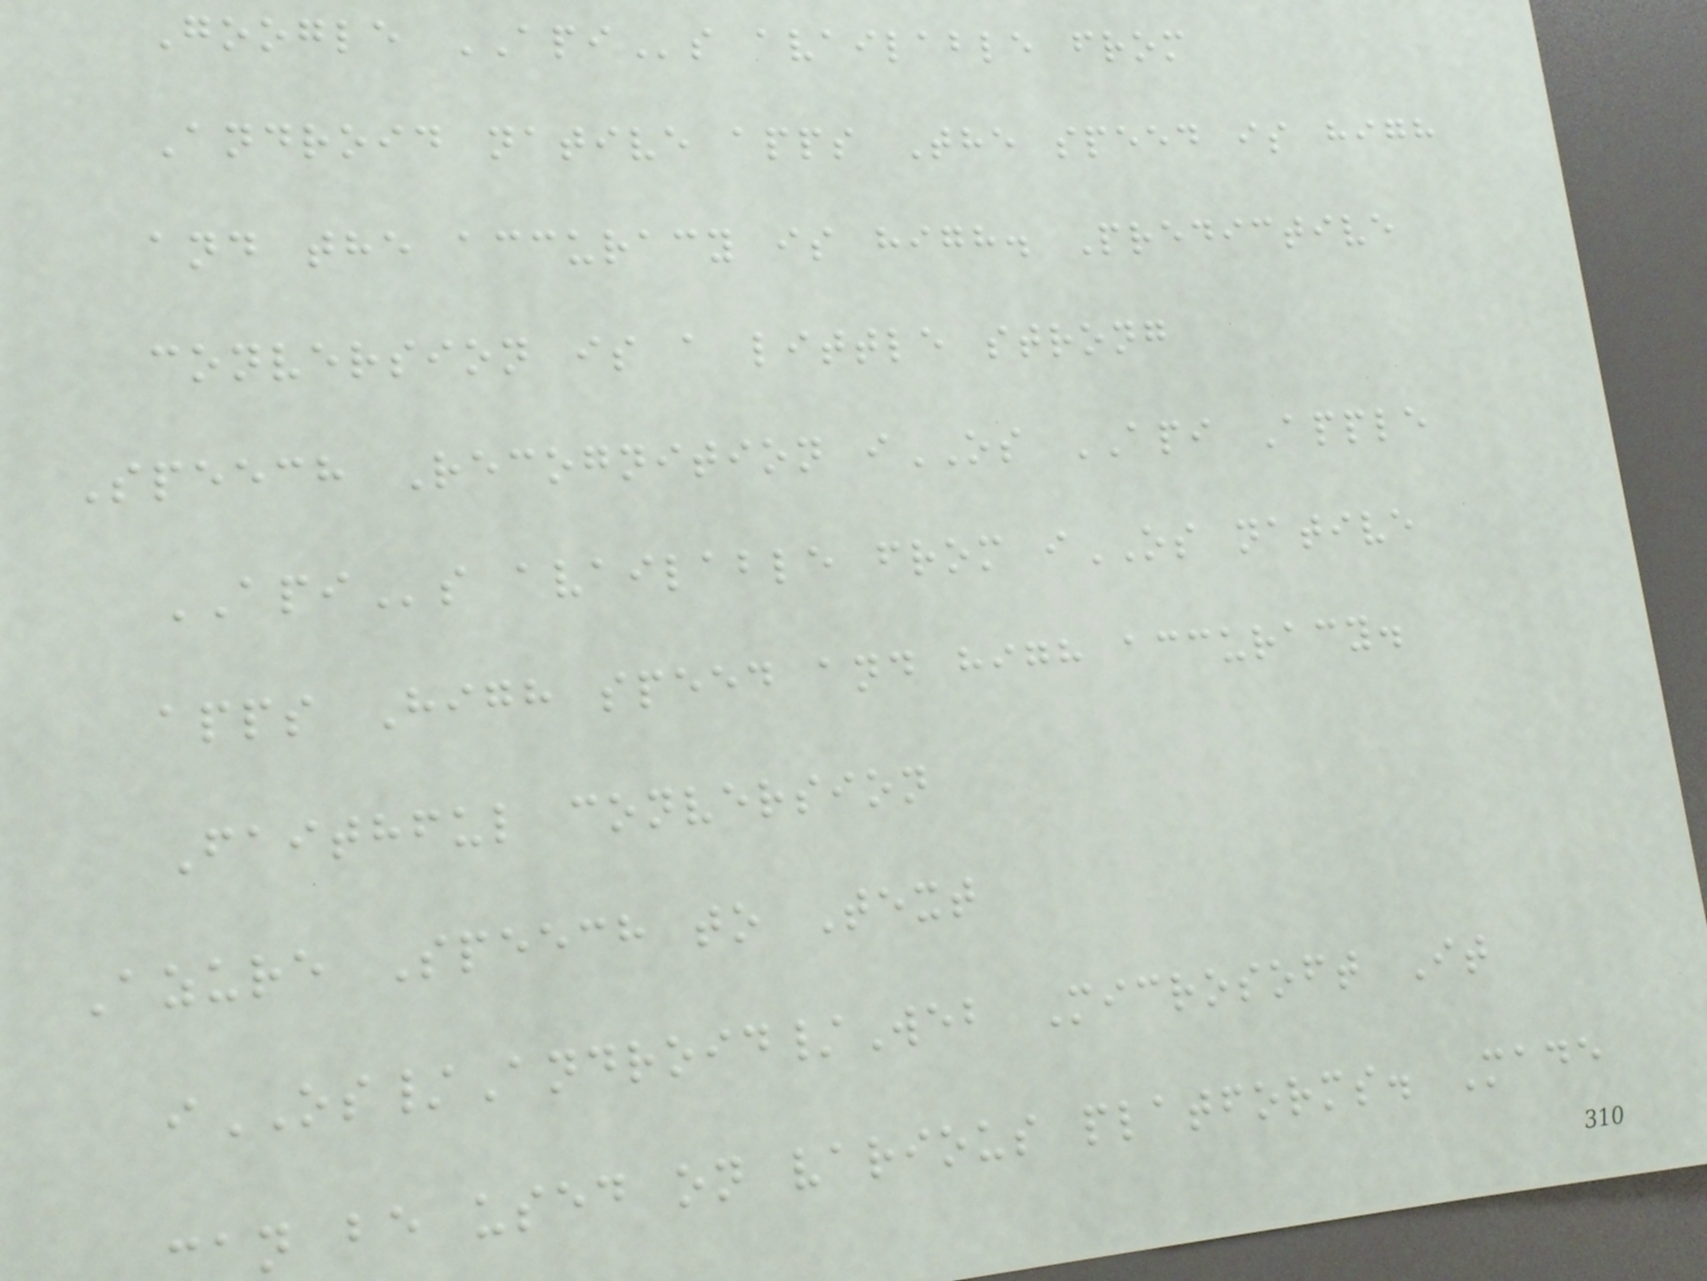Google APIs available from
Android native apps The speed is high
and the accuracy is high. Predictive
conversion is a little strong
Speech Recognition iOS API Apple
APIs available from iOS native
apps High speed and high accuracy.
Faithful conversion
Azure Speech to Text
iOS/Android/Web Microsoft It
an be used on various platforms. Made
